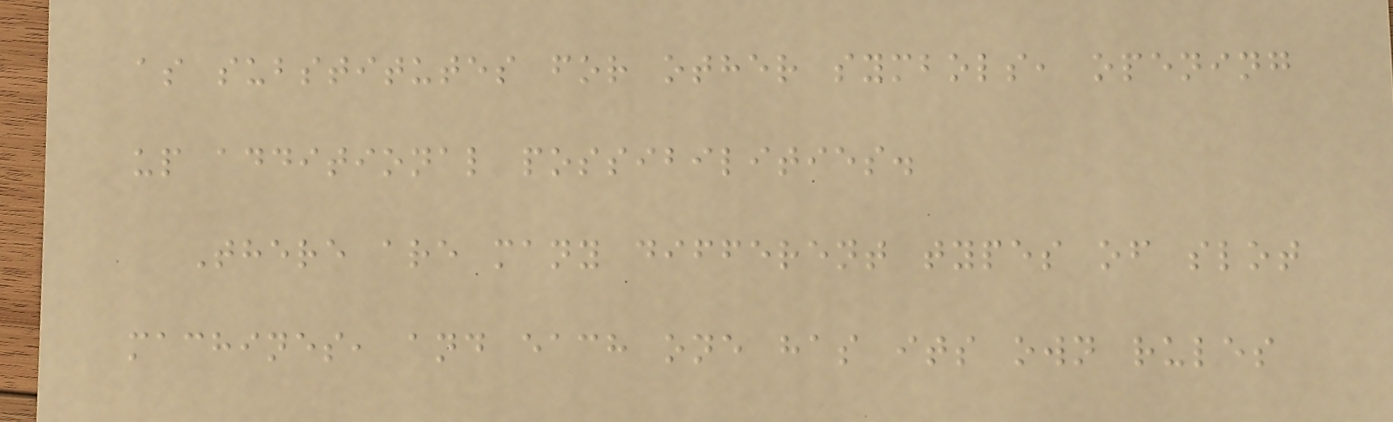as substitutes for other symbols, opening
up additional possibilities.
There are many different types of slot
machines, and each one has its own rules
